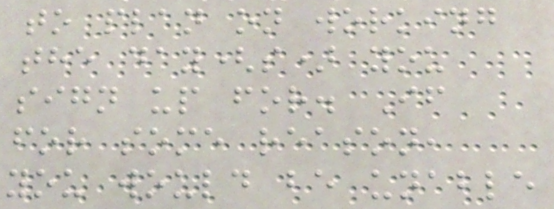to plan on working
the day(s) you
sign up for. If
for some reason,
you would be unable
